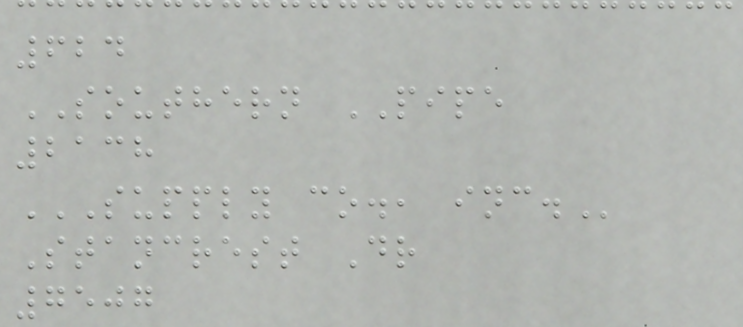624
SOUTHERN PIPE
2138
SUPPLY CO., INC.
Stancrest Dr
7507
